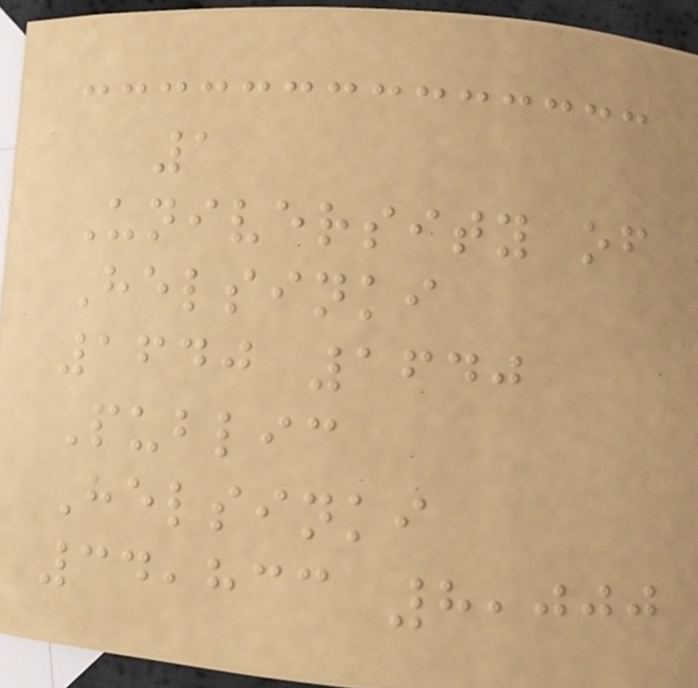1
University of
Helsinki
1640 1640
Public
Helsinki
34,833 8,000
